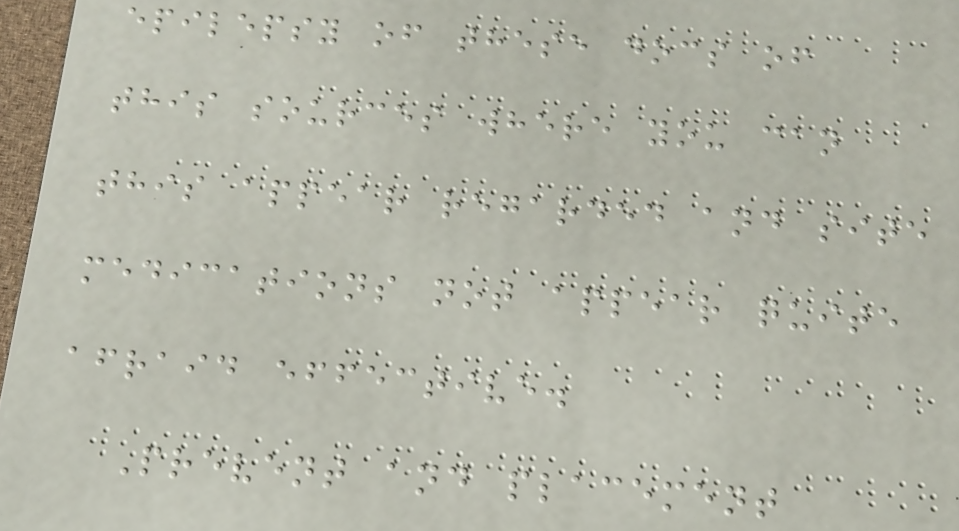epilepsy of these docs of
this sources where you can
this appear regarded and site
medications not appear quite
afraid effective.
Prevent and placement
